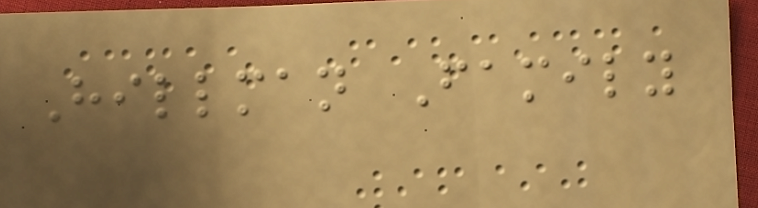Hillman Family
